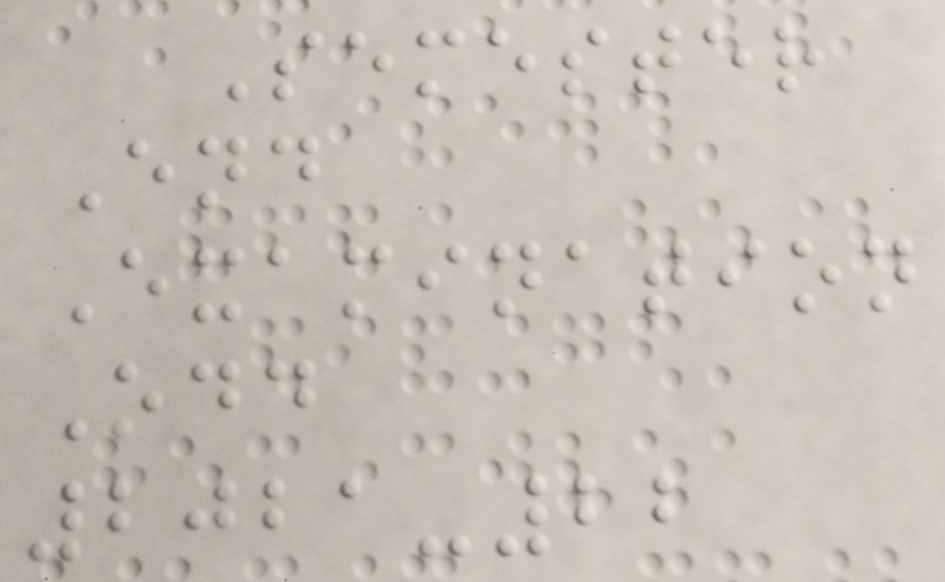Semester
End
Examination
Odd
2021-22
